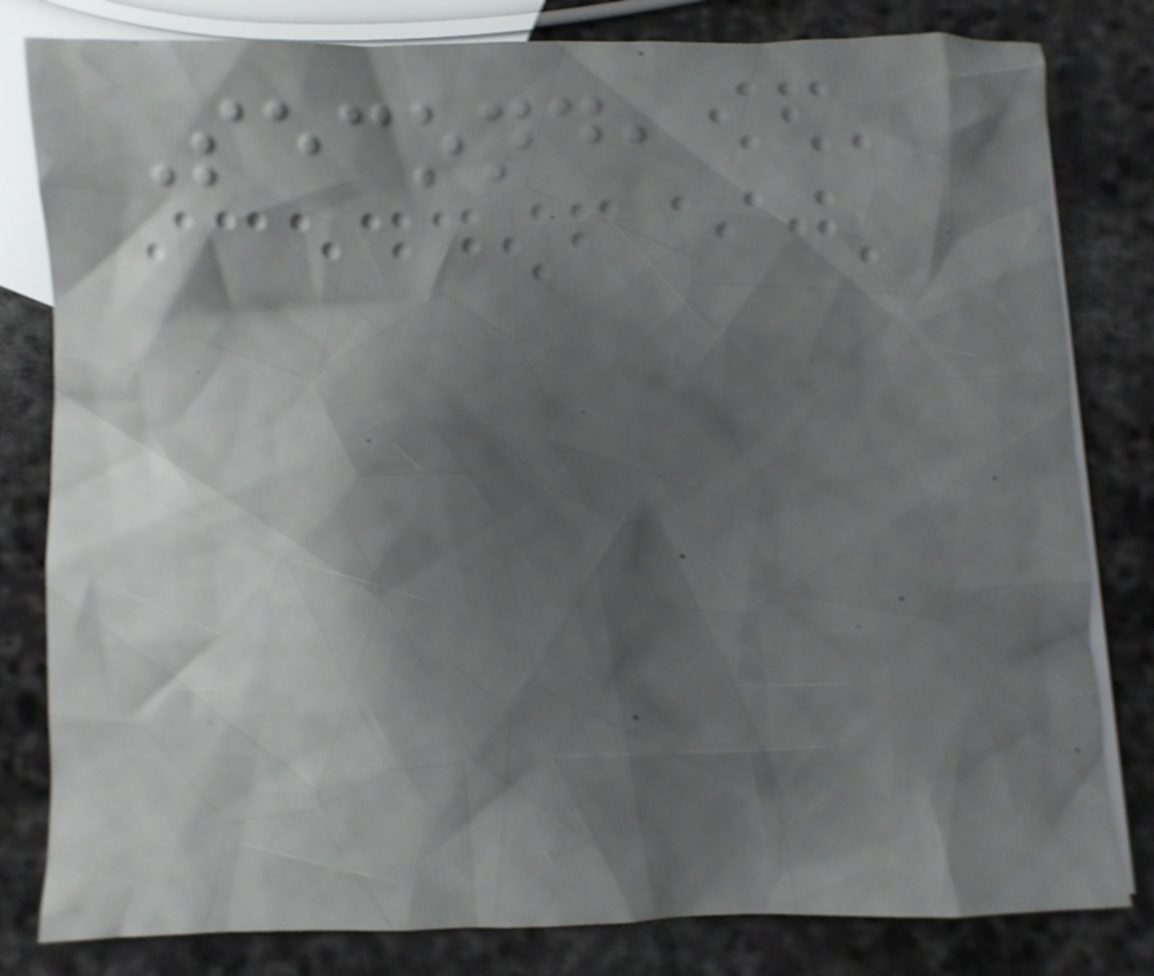Second,
